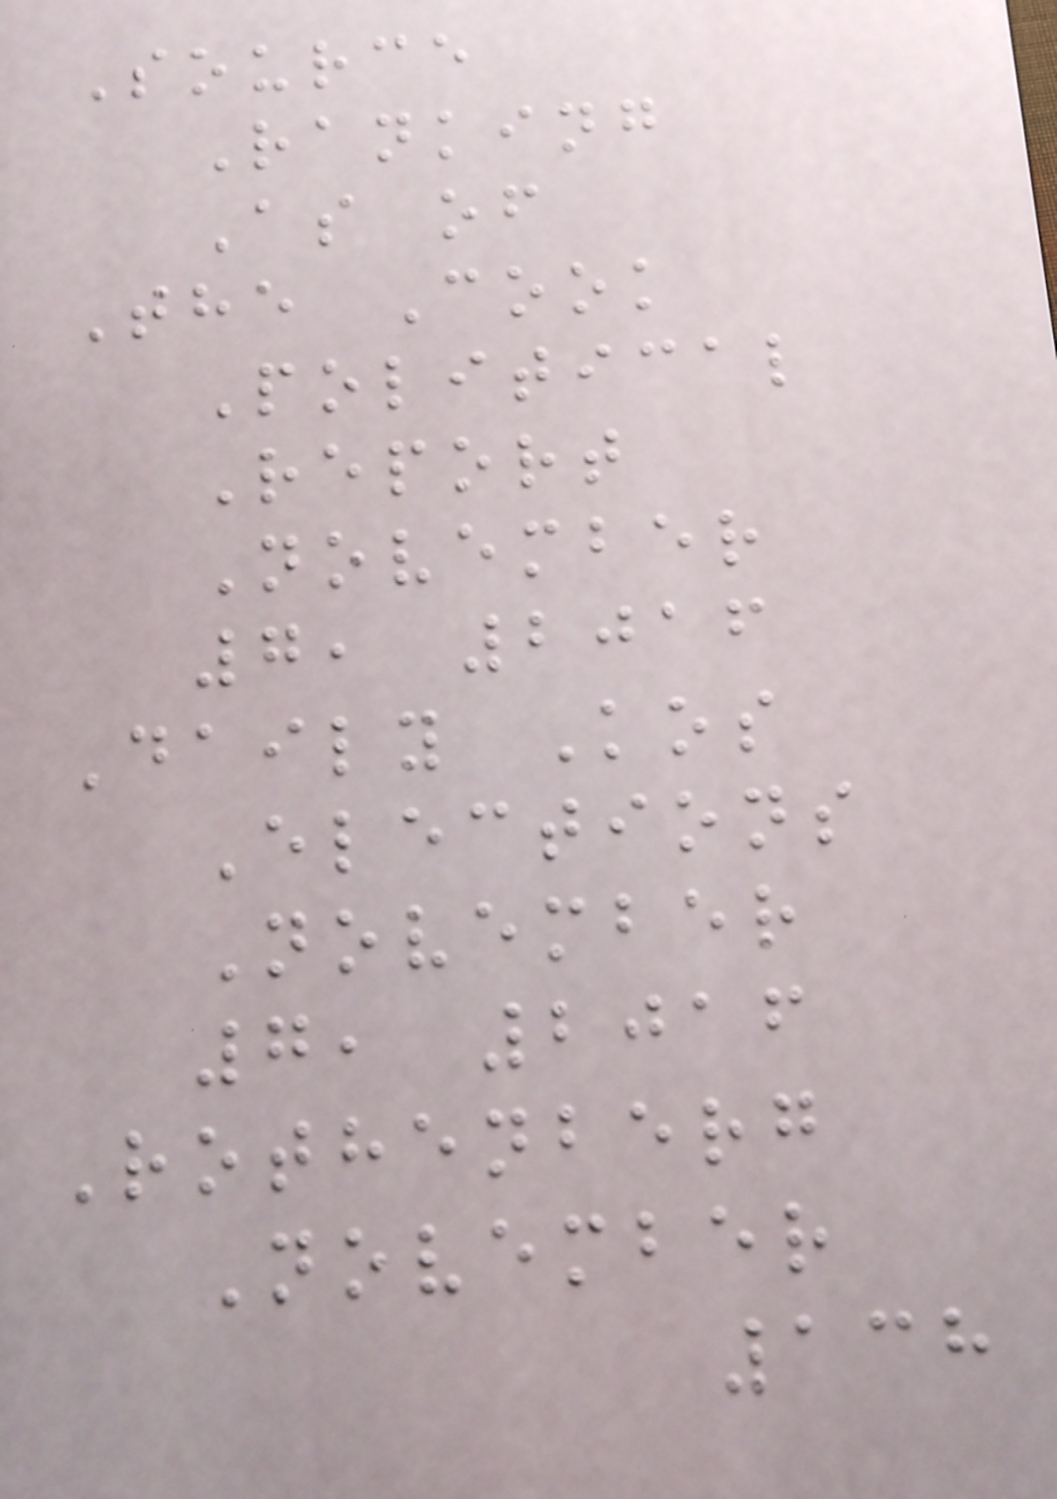Source
Ranking
As of
The Cook
Political
Report
November
7, 2016
Daily Kos
Elections
November
7, 2016
Rothenberg
November
138
